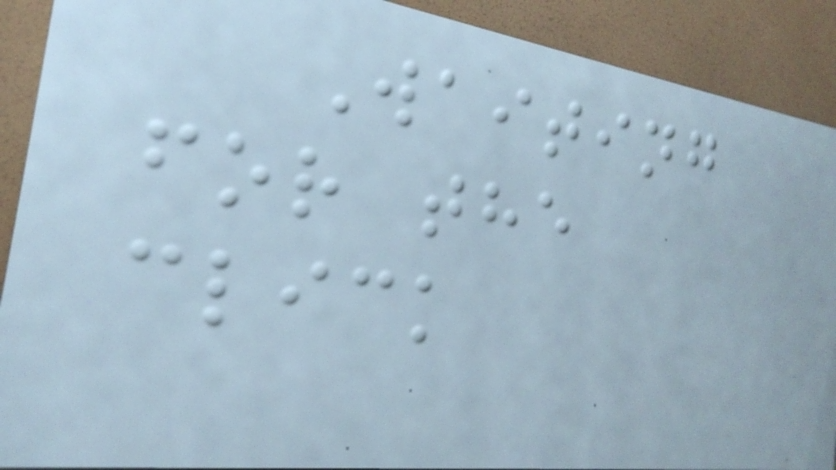Waiting
for the
click
